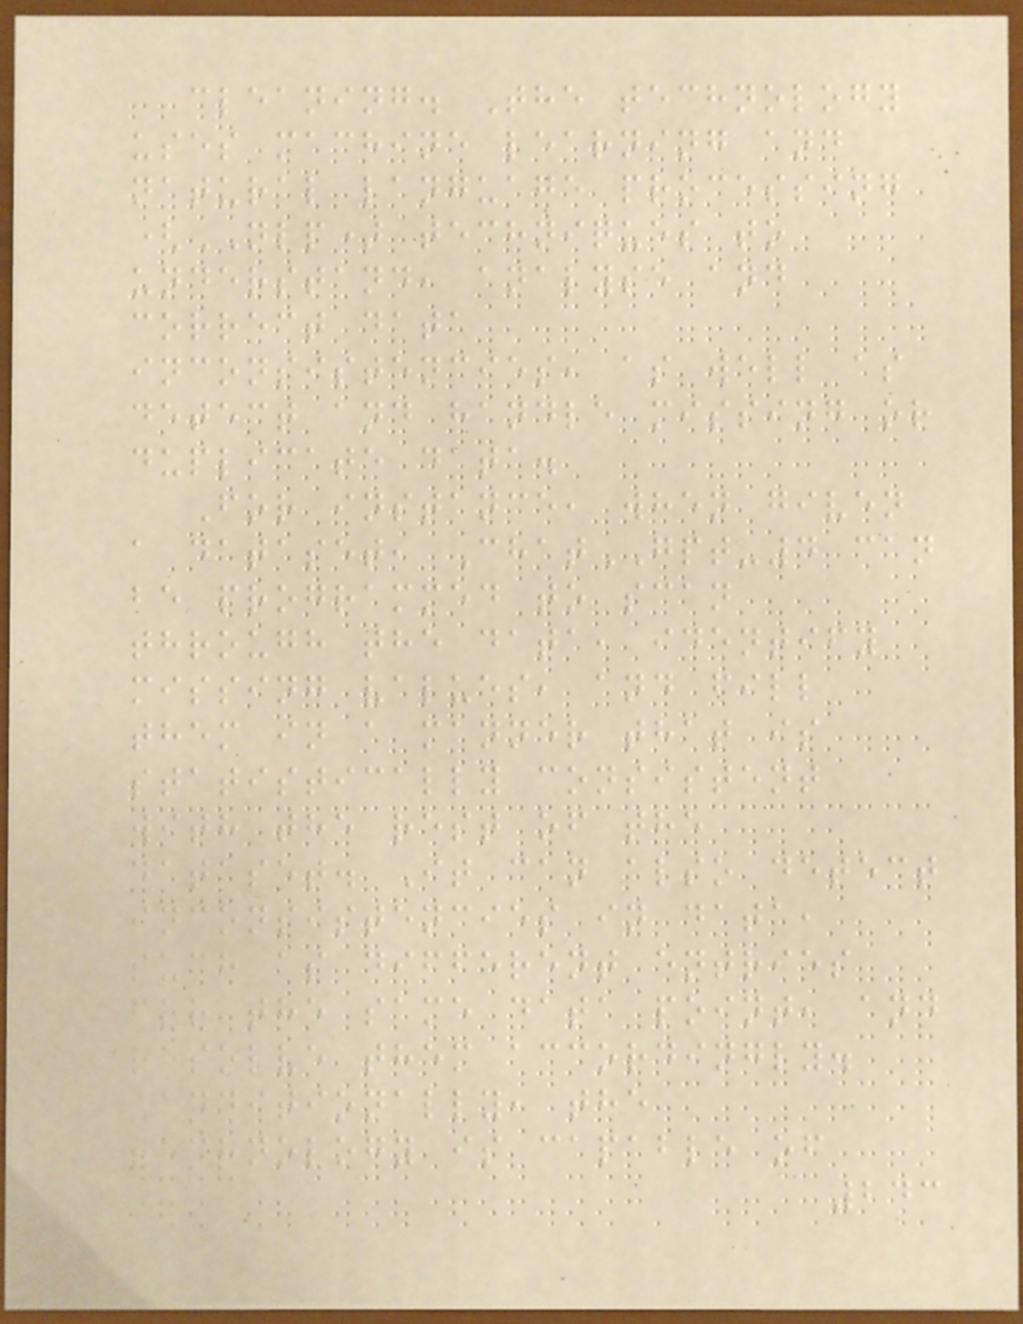cleaning. The technology
uses machine learning and
natural language processing
(NLP) techniques to
understand, analyse and
correct data
inconsistencies, as well as
detect and handle missing or
duplicate data.
For instance, when given
a dataset, ChatGPT-4 can
be programmed to scan
through the data, identify
missing values, and fill
them in a manner that is
statistically consistent
with the rest of the
dataset. It can also detect
inconsistencies in data,
such as different entries
for the same data point, and
resolve them accordingly.
Additionally, the
technology is capable of
243
